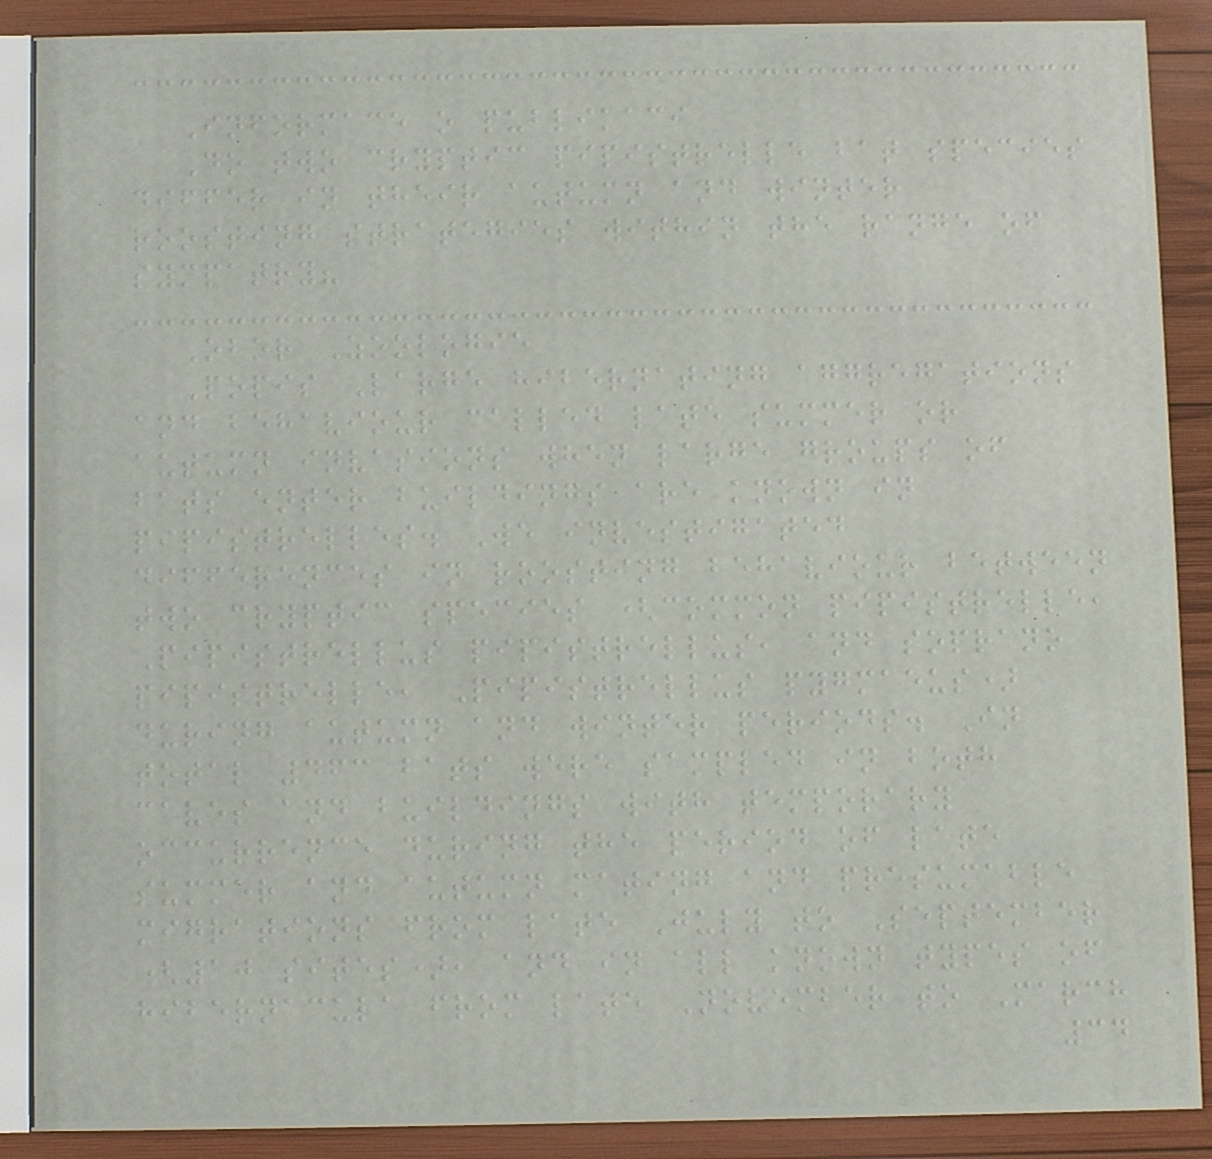Informace o publikaci
Do two cryptic pipistrelle bat species
differ in their autumn and winter
roosting strategies within the range of
sympatry?
Obor Zoologie
Popis Large hibernating aggregations
and behaviour called late summer or
autumn invasions when large groups of
bats enter buildings are known in
pipistrelles. We investigated
differences in roosting behaviour between
two cryptic species (common pipistrelle,
Pipistrellus pipistrellus, and soprano
pipistrelle, Pipistrellus pygmaeus)
during autumn and winter periods. In
total 463 bats were sampled in both
caves and buildings with temporary
occurrence during the period of late
summer and autumn mating and presumable
migrations from late July to September
(10 sites), and in all known types of
hibernacula from late November to March
34
